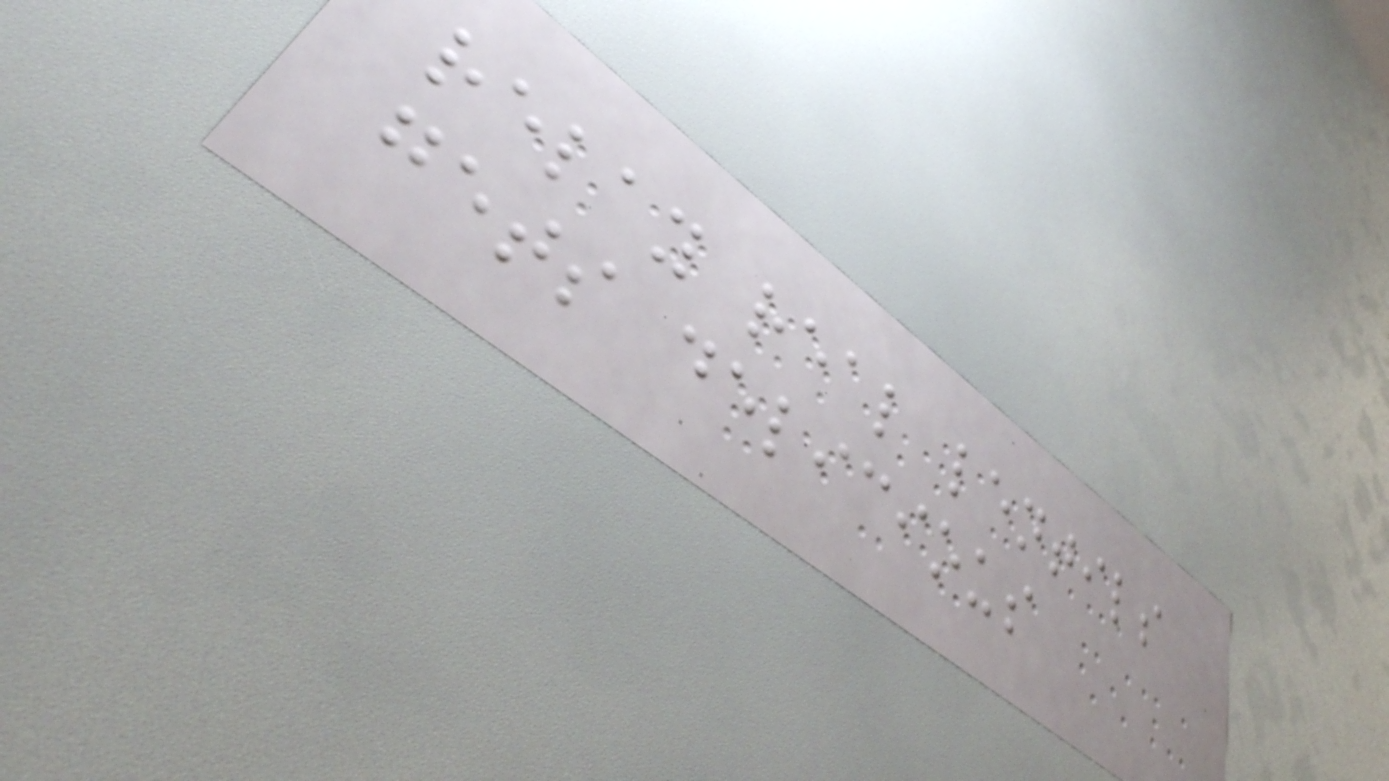relay real lentils
gets delicious
